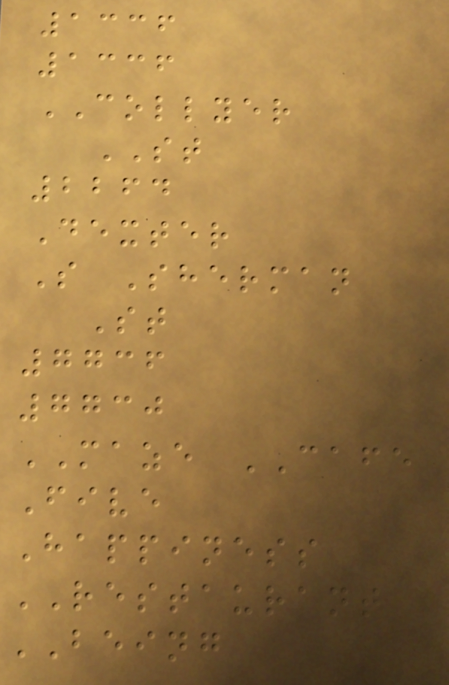1336
1336
COLLYER
ST
2264
Dexter
S Sherman
St
7736
7730
MAZE CAFE
Five
Happiness
RESTAURANT
BEING
